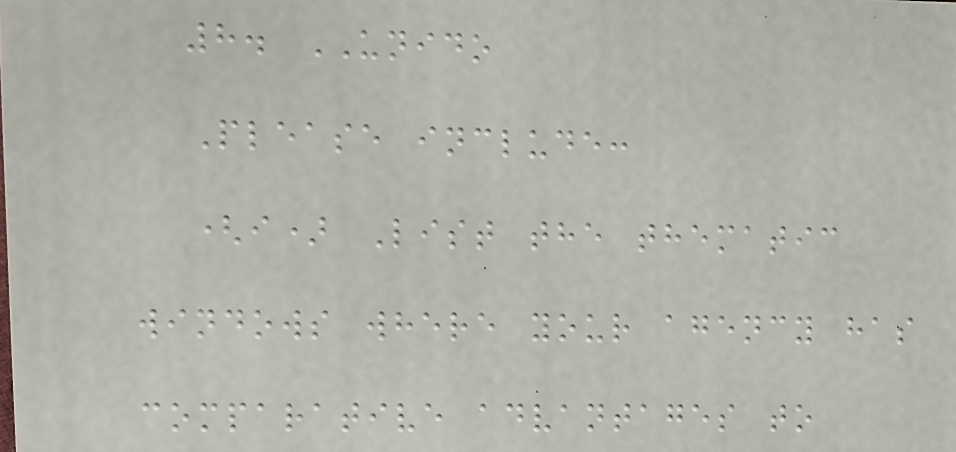8. UNIDO
Please include:
(i) List the thematic
windows where your agency has
comparative advantages to
